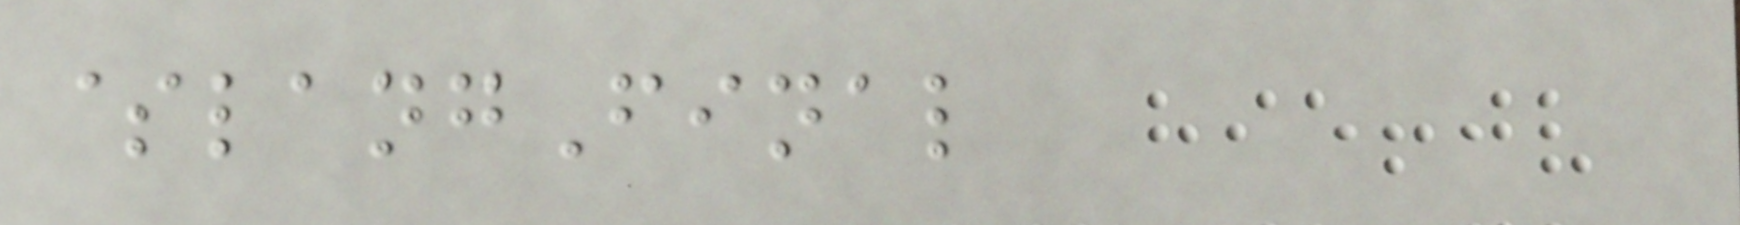$langFinal
